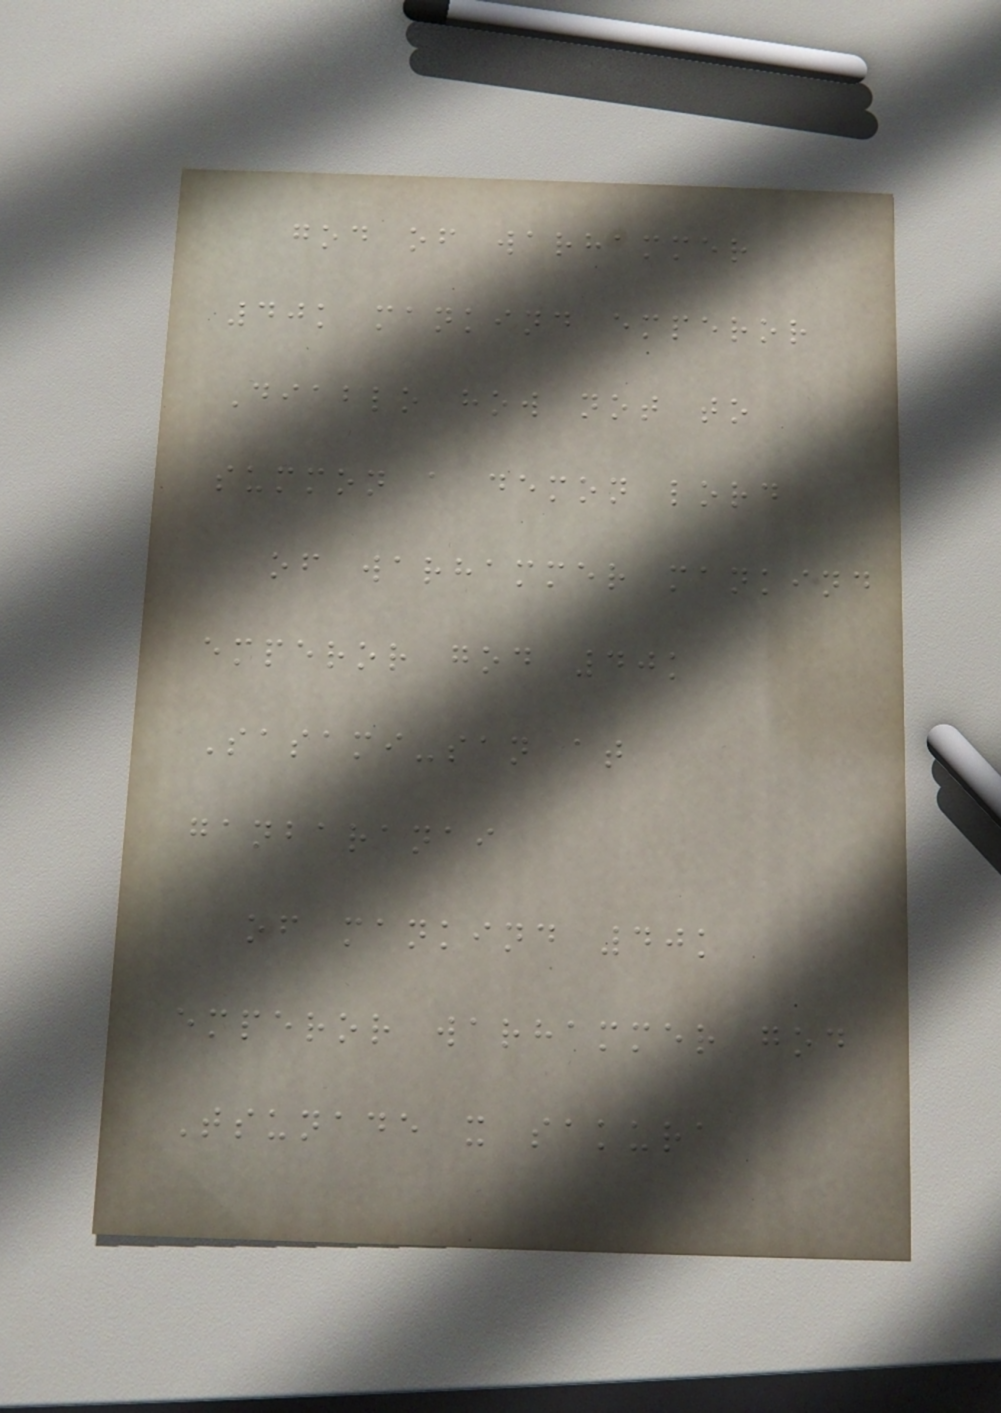god of warhammer
40k mankind emperor
Diablo how not to
summon a demon lord
of warhammer mankind
emperor god 40k
Sasami-san at
ganbaranai
of mankind 40k
emperor warhammer god
Tsunade x sakura
